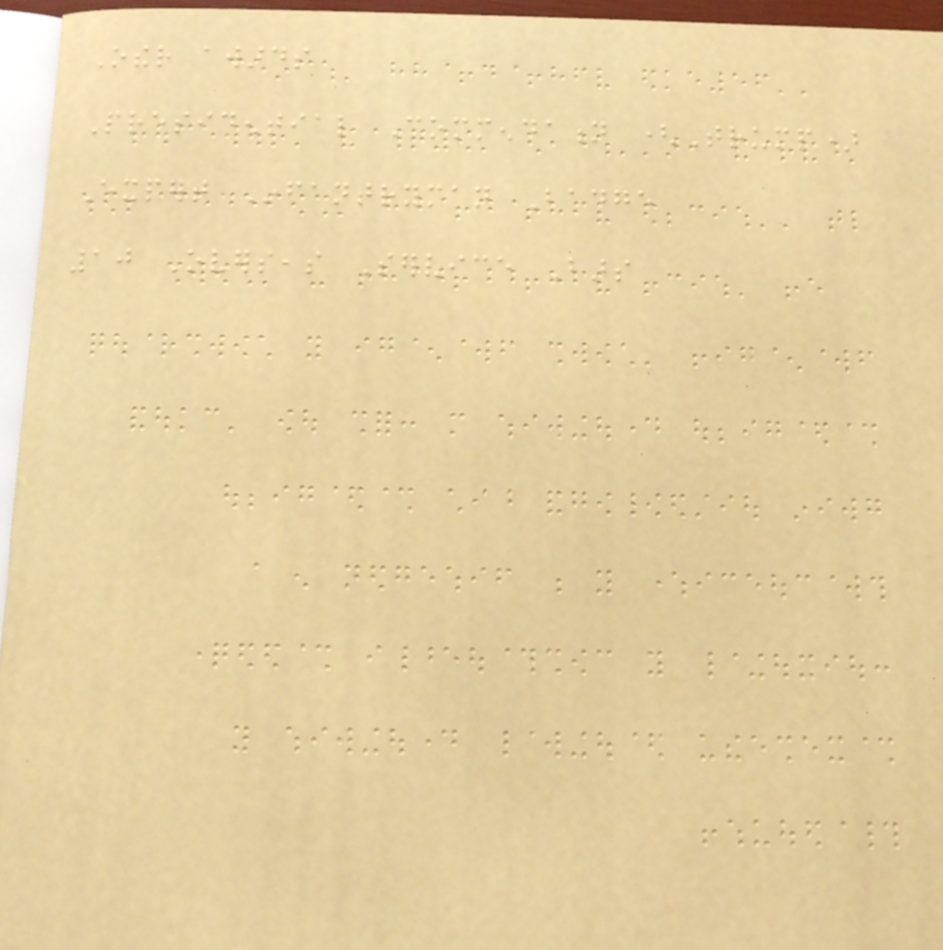Other awards
Presidential Commendation (Trump)
Expert Infantryman Badge
10 Overseas Service Bars
